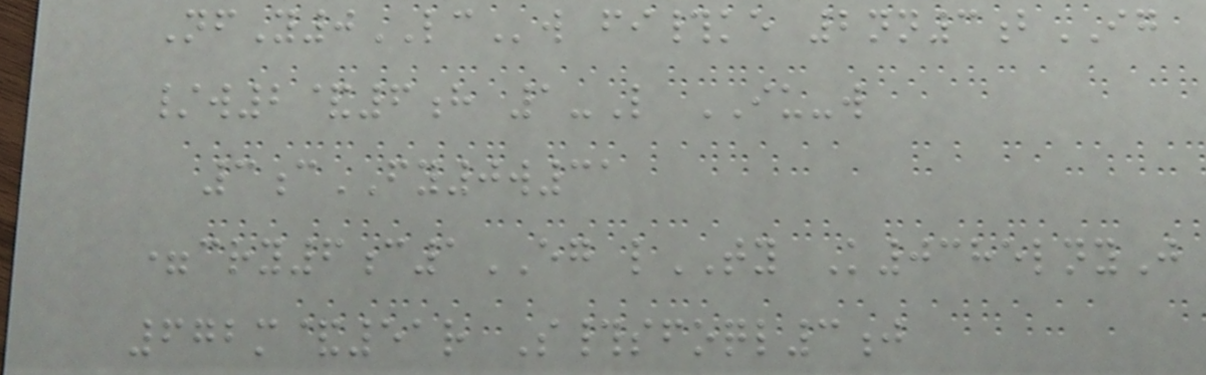NfY0LCw fi#ke 2nn3bIG
/w2&6h 1-L IU-w
3cFY0w31
=cry6c1EG lTY K0385lnyJ
672m&51r S#sfoql3j
